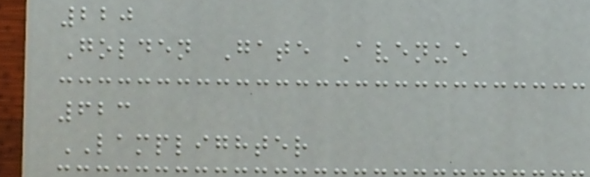220
Golden Gate Avenue
623
LAMPLIGHTER
